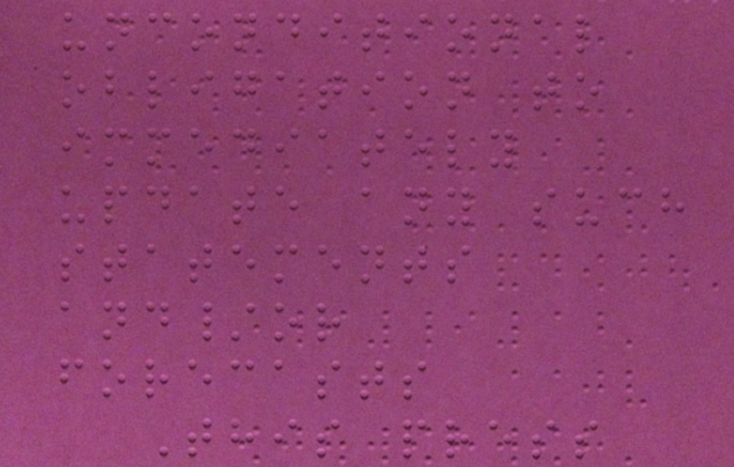unconditional
obligation to
immediately
update any such
statements
and/or
forecasts
This press
